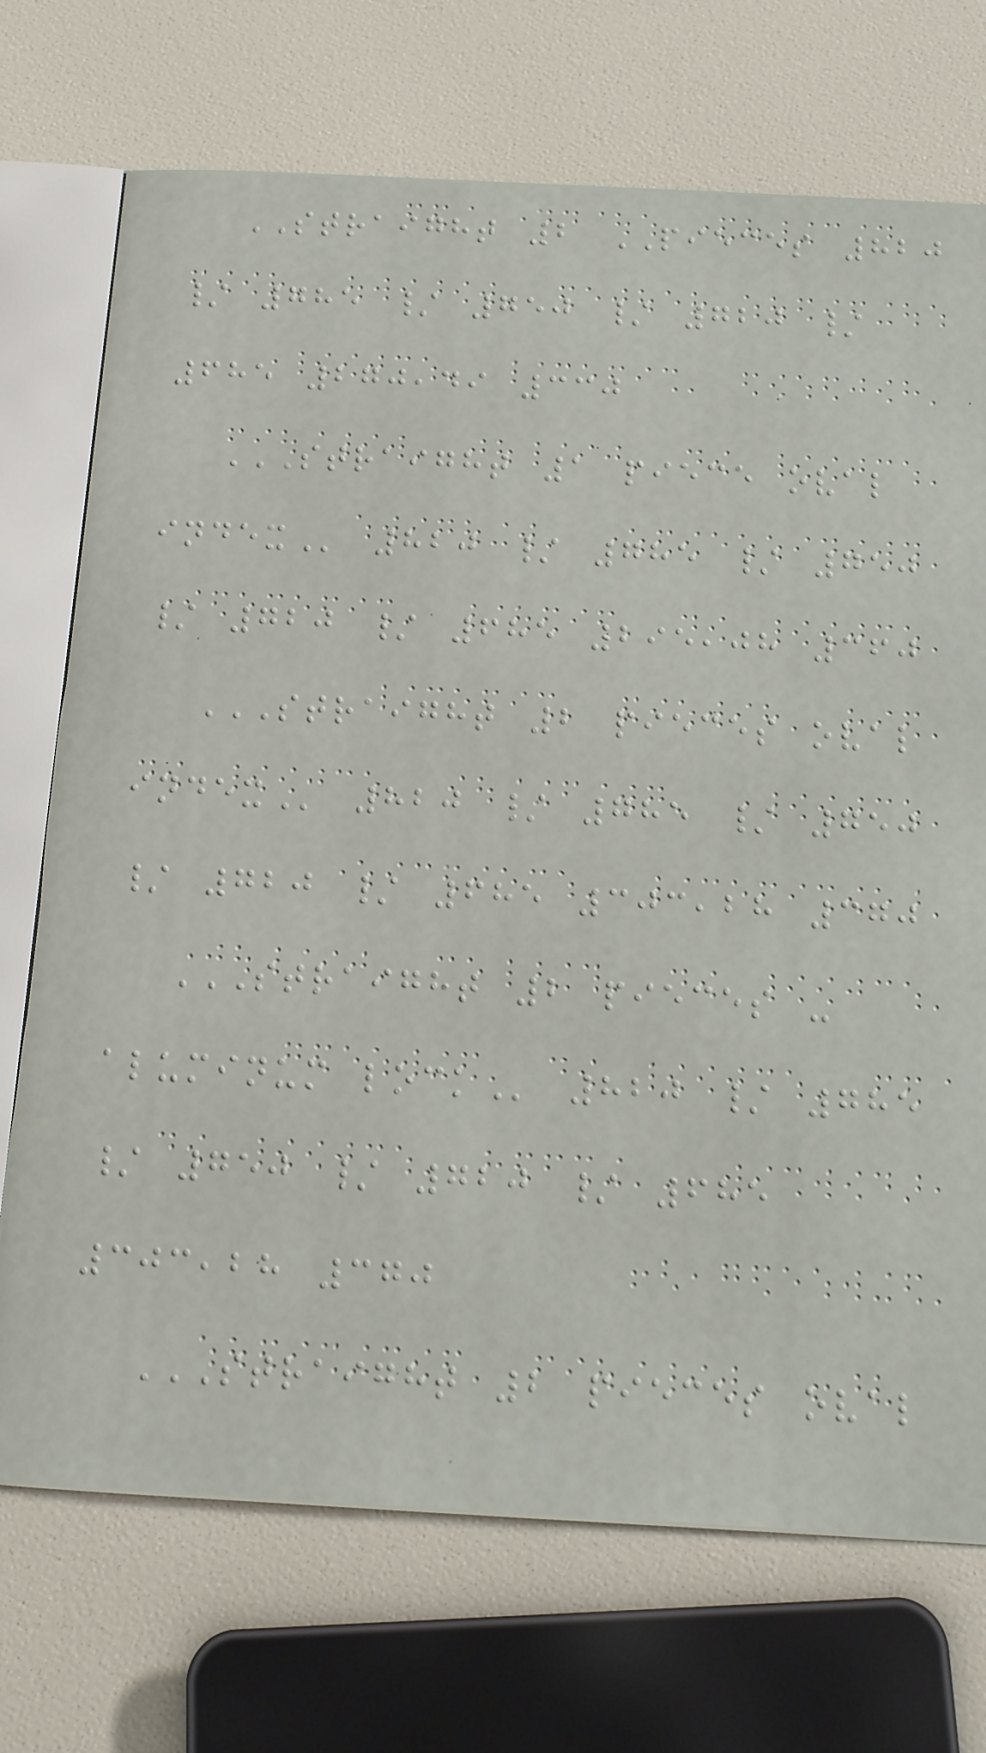STRAIGHT 2 PIECES 820
/ 785 / 750 / 720 /
685 270,49 330
STRAIGHT 1 PIECE OVAL
INDEX 820 / 785 / 750
/ 720 / 685 295,08 360
STRAIGHT 2 PIECES OVAL
INDEX 820 / 785 / 750
/ 720 / 685 303,28 370
STRAIGHT 2 PIECES -
ALUMINUM LOCK 820 / 785
/ 750 / 720 / 685
303,28 370
STRAIGHT 2 PIECES OVAL
